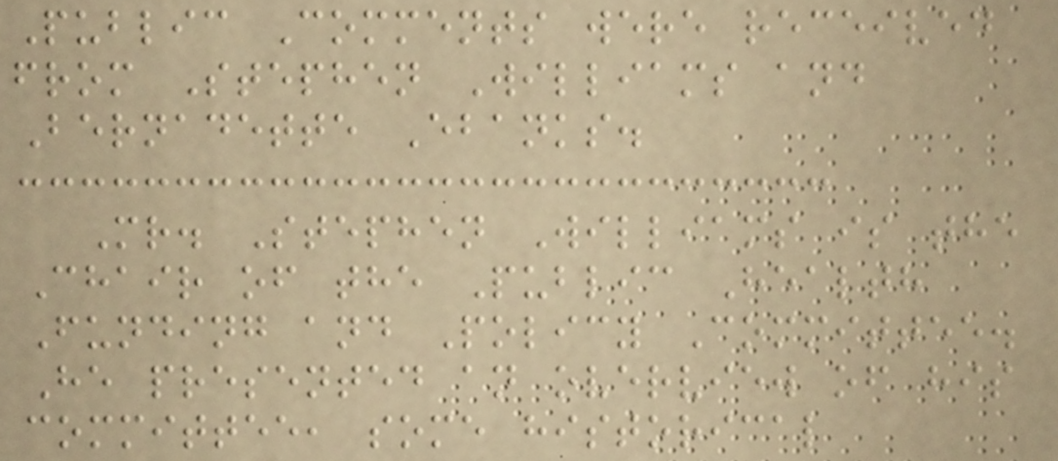Public Comments were received
from Stephen Williams and
Bernadette Ebanks.
Mr. Stephen Williams is the
Chair of the Public Health
Funding and Policy Committee.
He presented an overview of his
committee, some historical
